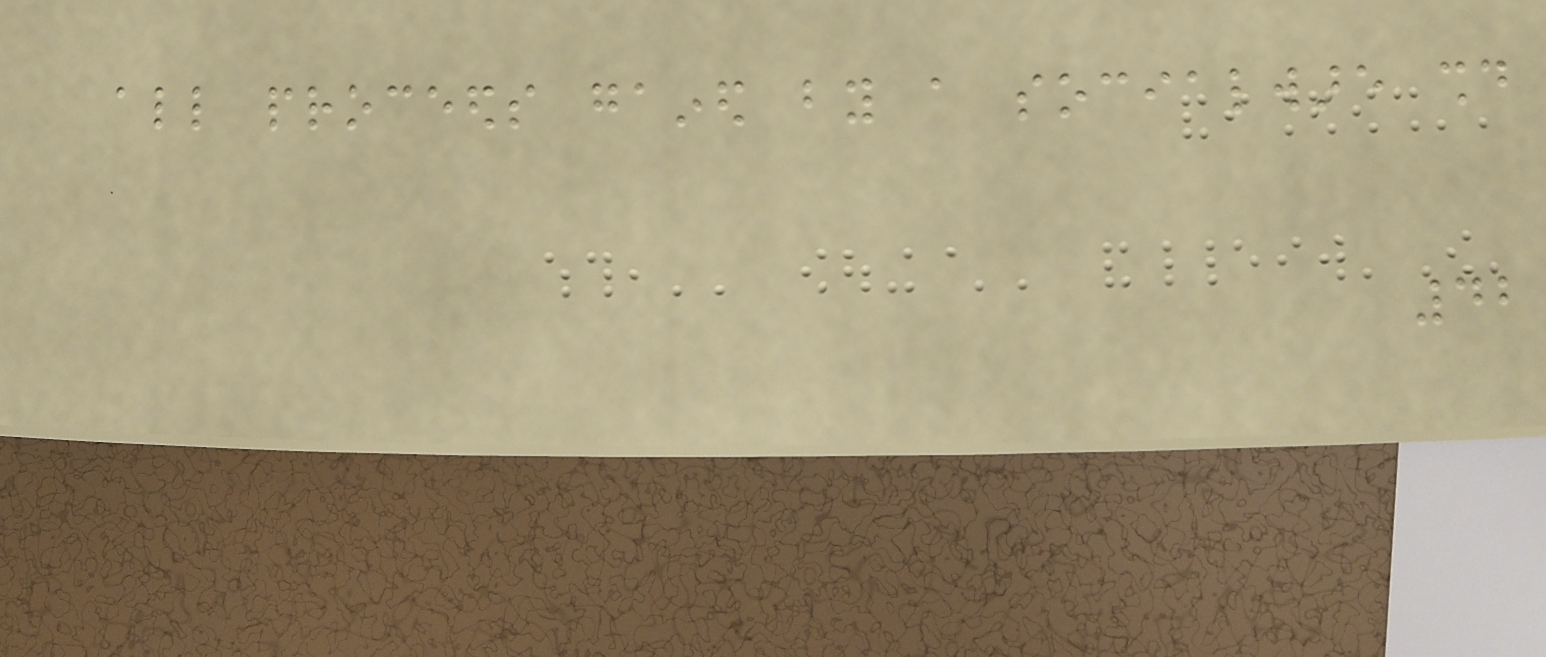all proceeds gained by a socialware should
42
